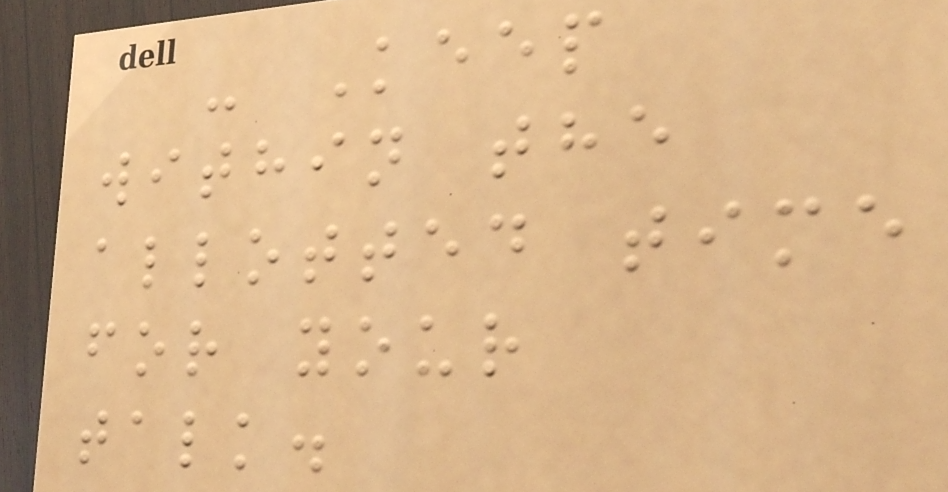- Keep
within the
allotted time
for your
talk.
